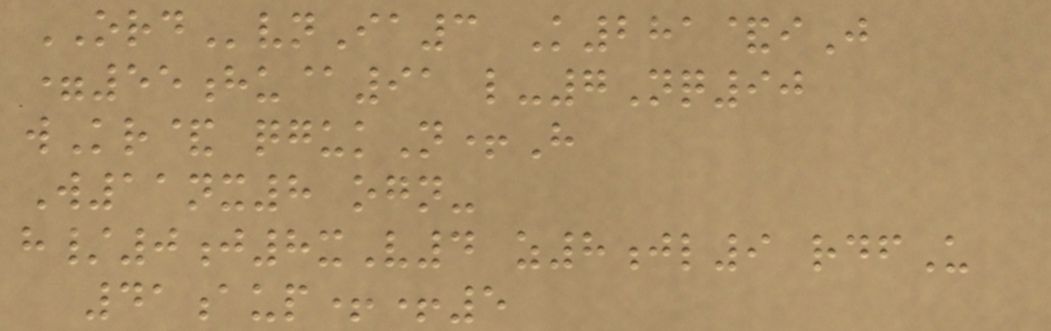ORDvnIa3 K281&iJ
=55hu@91 l-7Nq90
wKr& qgukN+H
W11nx8 ogn-
h/0j8xV4 z8jl9 rdfU
41aup++5
